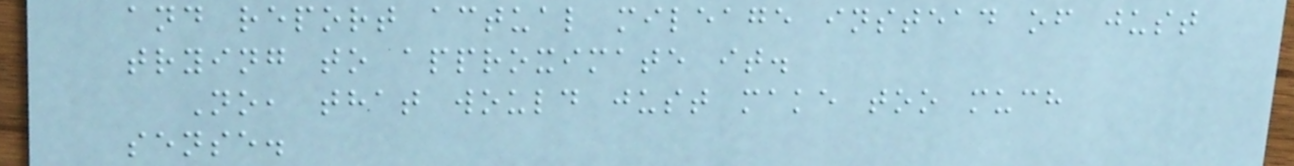and report actual mileage instead of just
trying to approximate it.
No, that would just make too much
sense.
